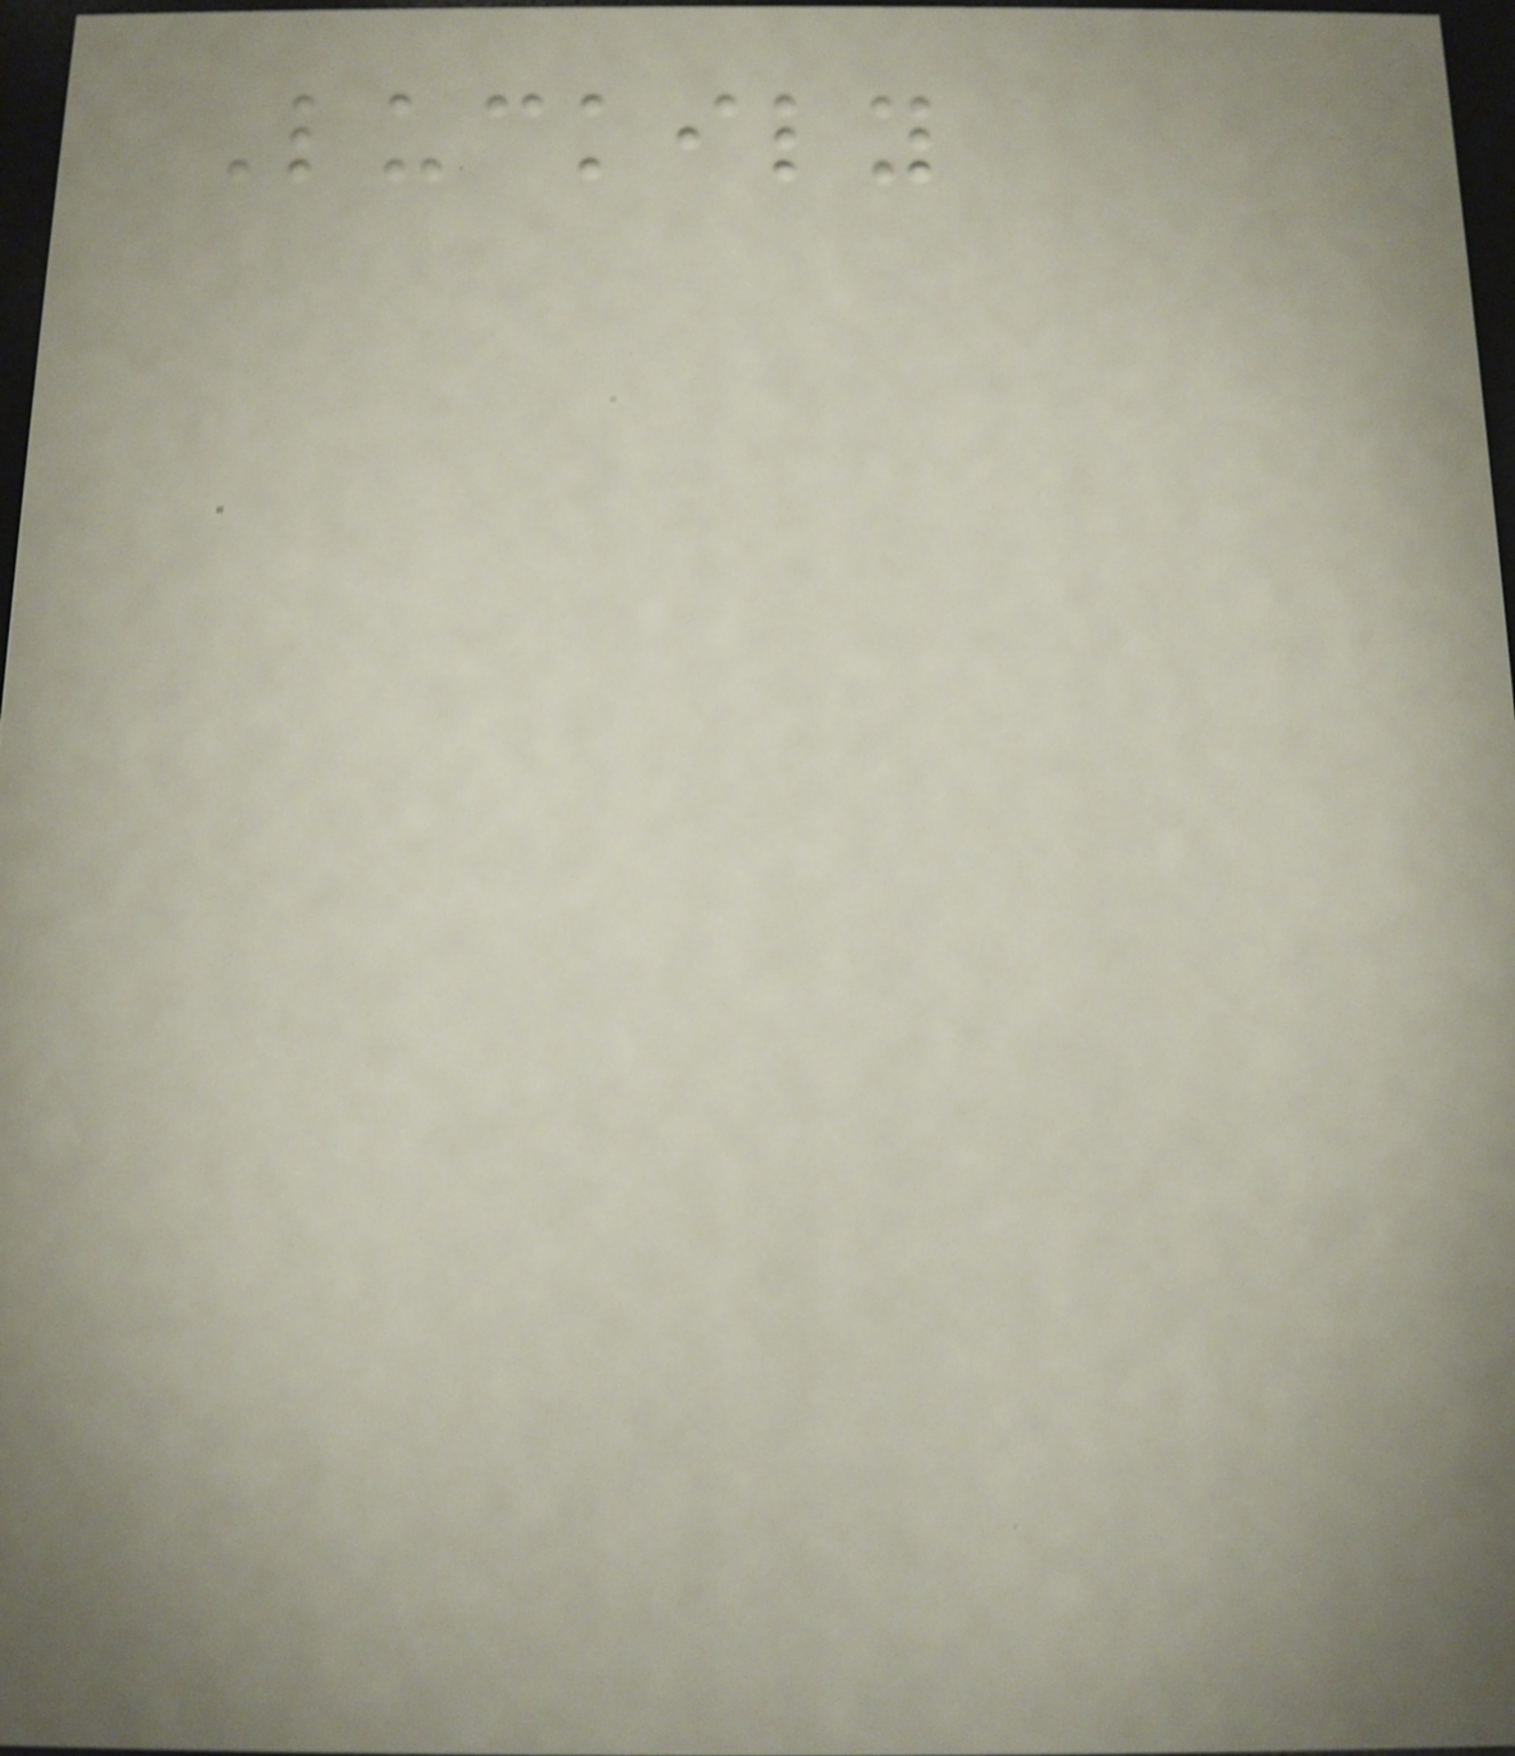Luckily
